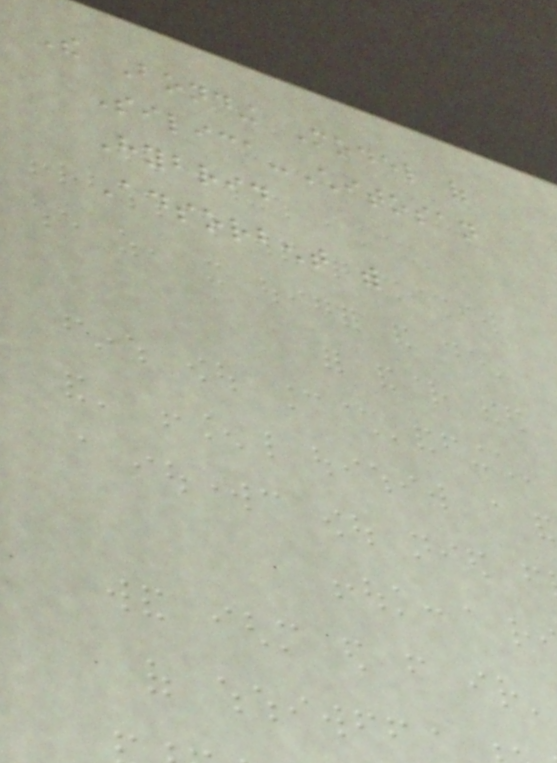The Bonding Model of
Silica-Chitosan
Hybrid
Adsorbent with
